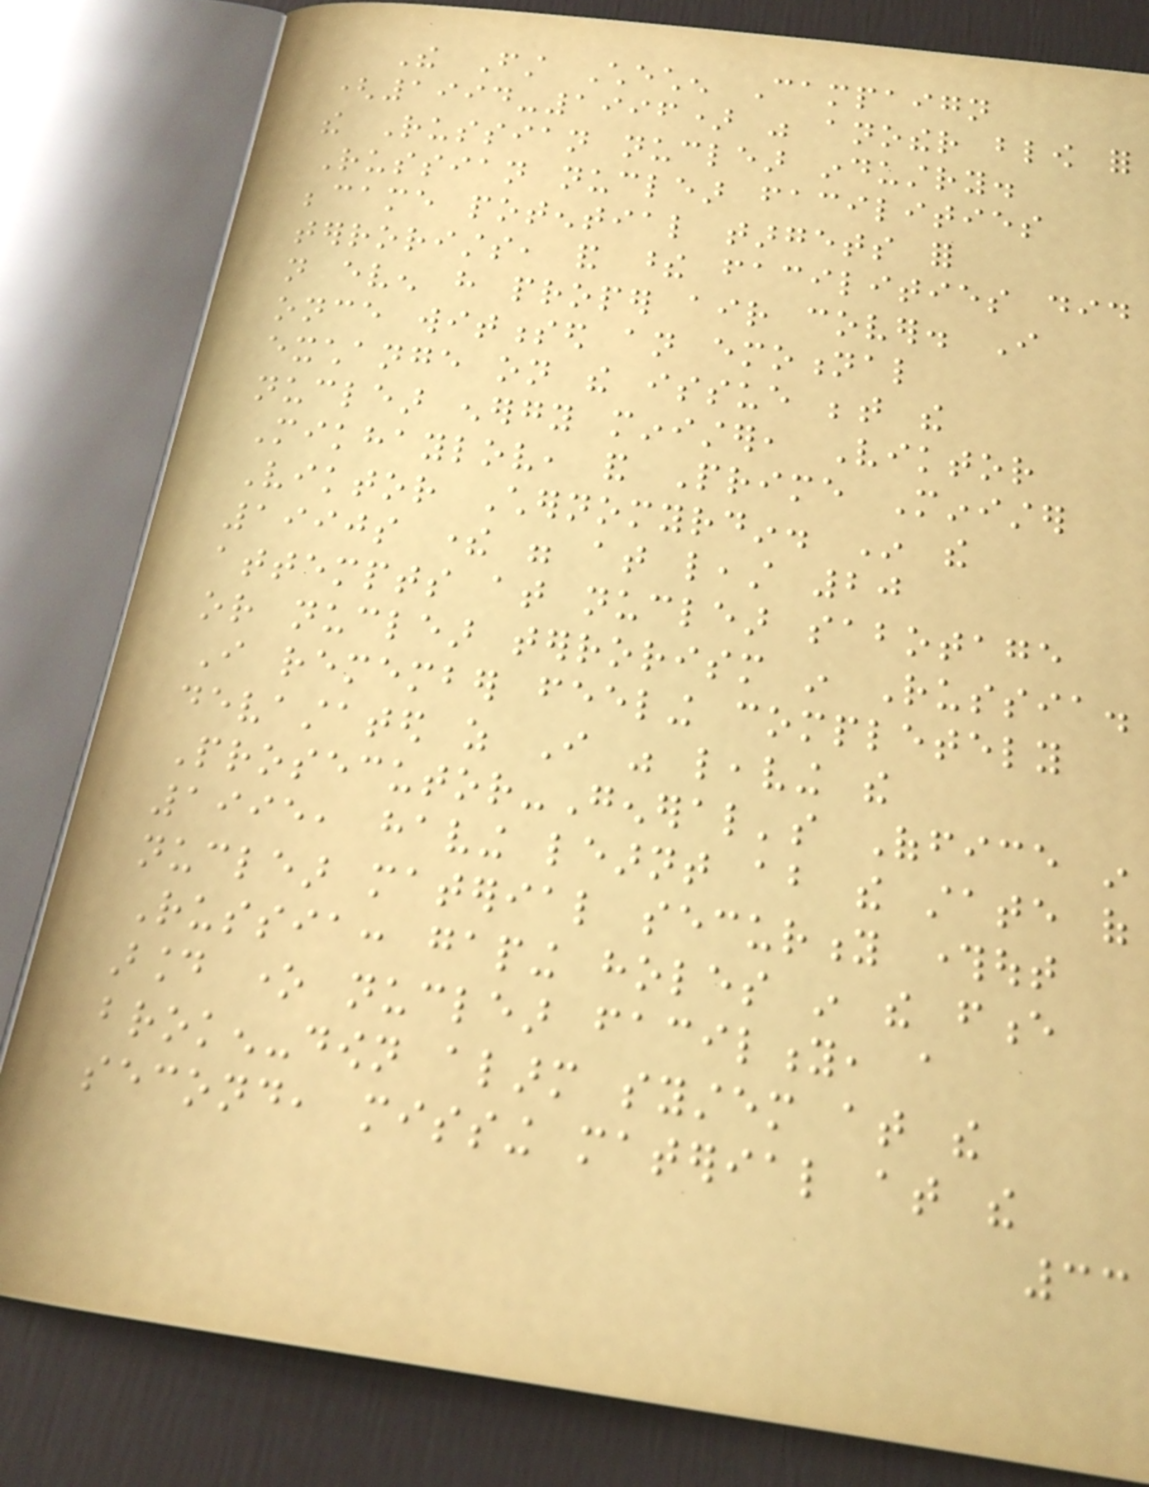The First Chechen Campaign
(1994-1996) was another blow for
the Russian nuclear industry.
Russian nuclear facilities
became potential targets for
terrorists, and these facilities did
not even have proper air cover. I
once witnessed an emotional
exchange on the issue between the
nuclear energy minister, Viktor
Mikhaylov, and Prime Minister
Viktor Chernomyrdin. In the
1990s there were at least 20
attempts at nuclear sabotage
or nuclear terrorism in Russia.
I remember feeling completely
devastated as I was leaving the
Prosecutor-General's Office in
1995, having learnt about the state of
nuclear material security throughout
Russia: gaping holes in the fence
around one nuclear facility, a
broken-down alarm system at the
second, missing material at the
33
